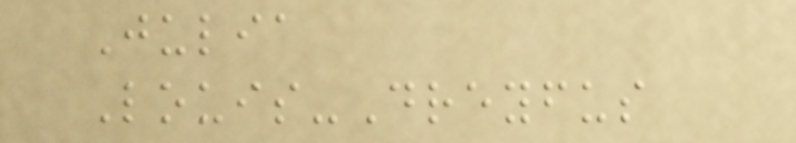Julia
Louis-Dreyfus
